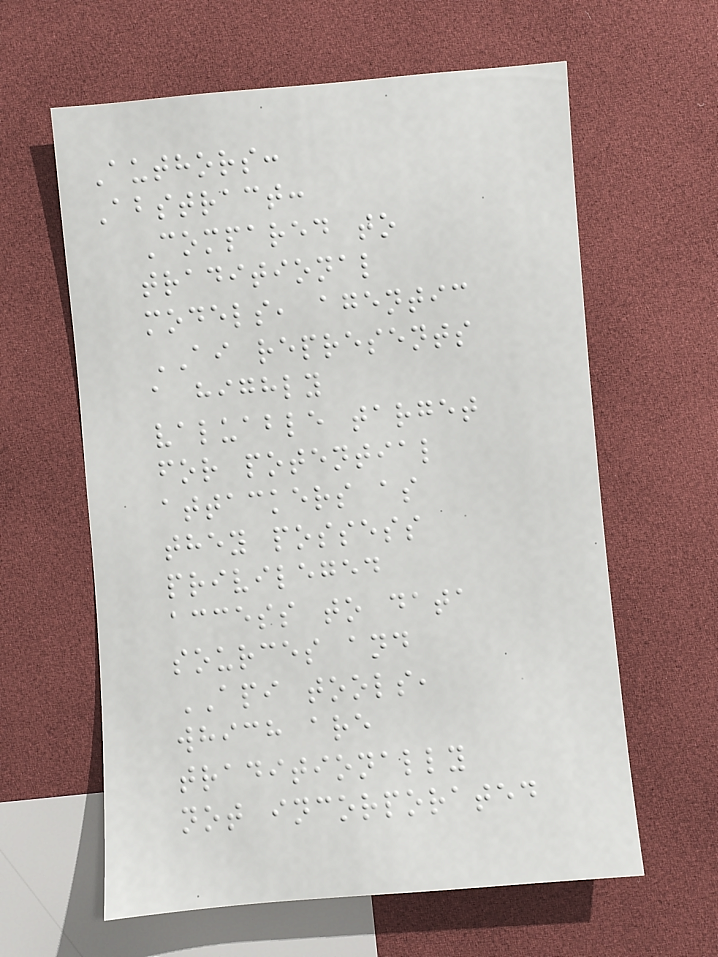Authors:
Abstract:
Compared to
traditional
models, agentic
AI represents
a highly
valuable target
for potential
attackers as
they possess
privileged
access to data
sources and
API tools,
which are
traditionally
not incorporated
